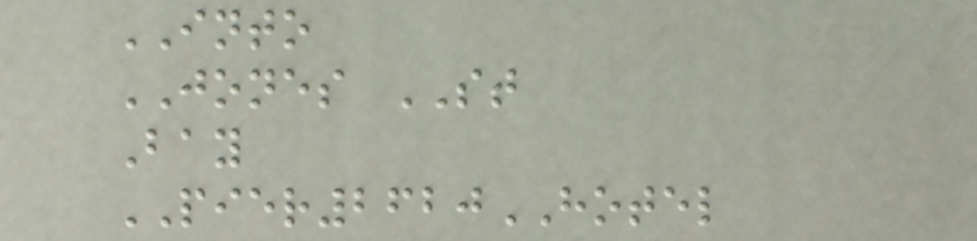INTO
JONES ST
Bay
PIER2620HOTEL
